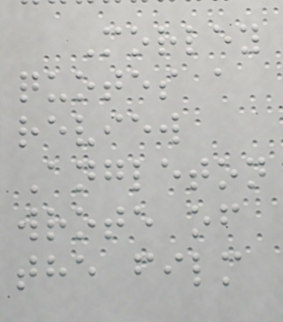Morley
quotes a
review
Angleton
wrote of
the film
